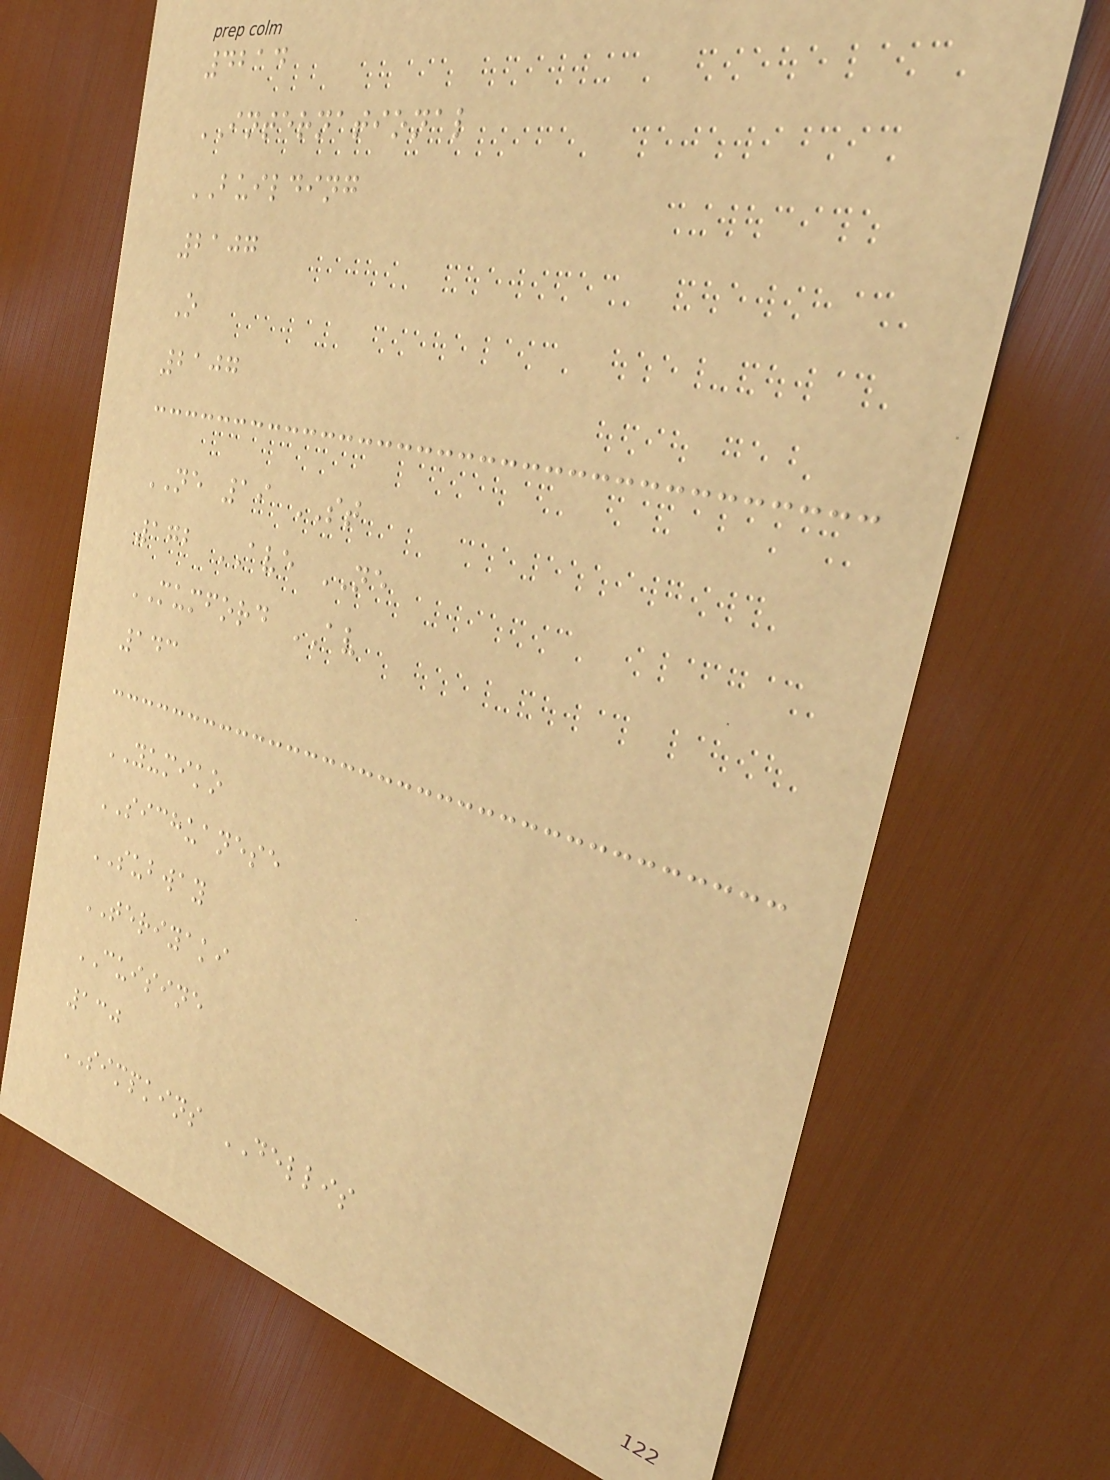4214
INTERNATIONAL
BUILDING
2107
O
2107
NE 19 ST
172 AVE NE
MUMFORD AV
143
YUMIKO
SICHUANESE
SUBWAY
TERIYAKI
CUISINE
130
SIMPKINS DELLIS
